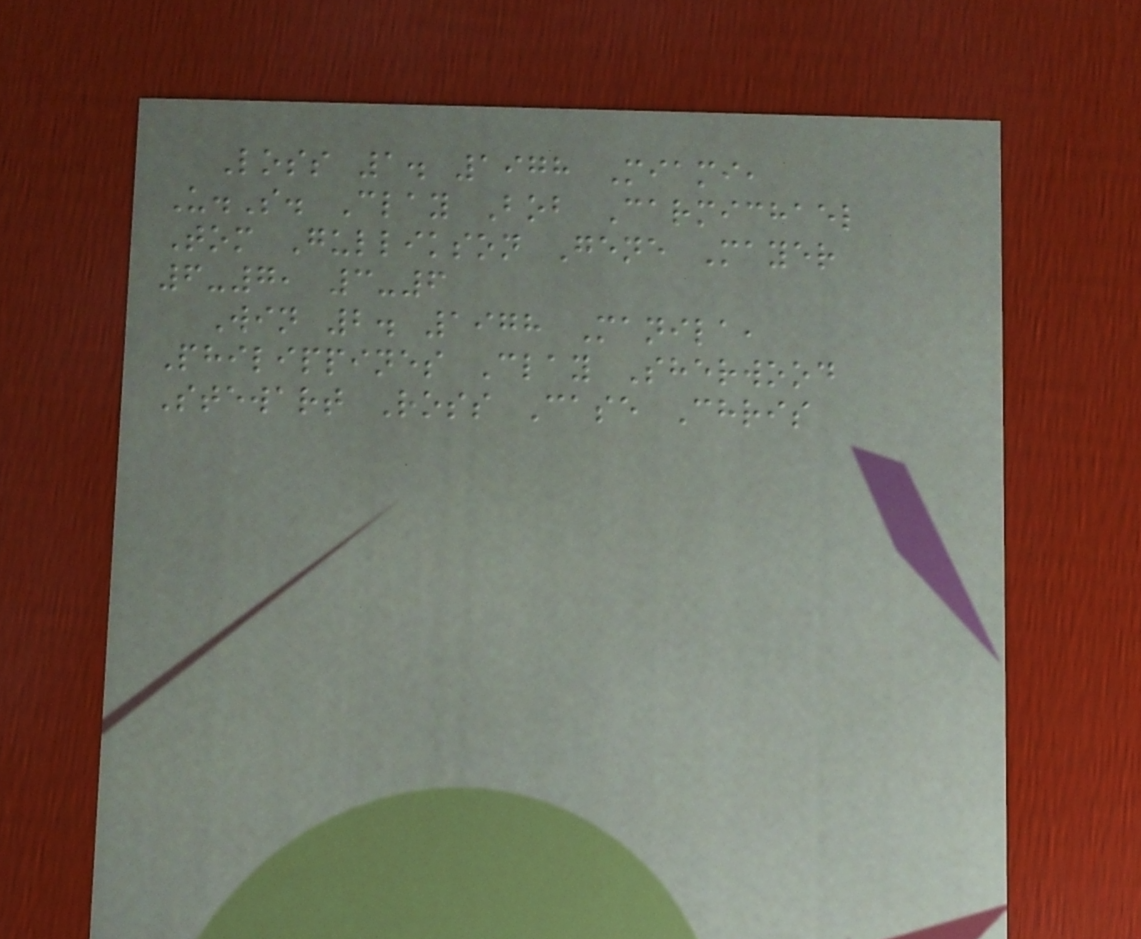Loss 1. 1978 Miami,
U.S. Clay Bob Carmichael
Tom Gullikson Gene Mayer
6-7, 3-6
Win 2. 1978 Manila,
Philippines Clay Sherwood
Stewart Ross Case Chris
